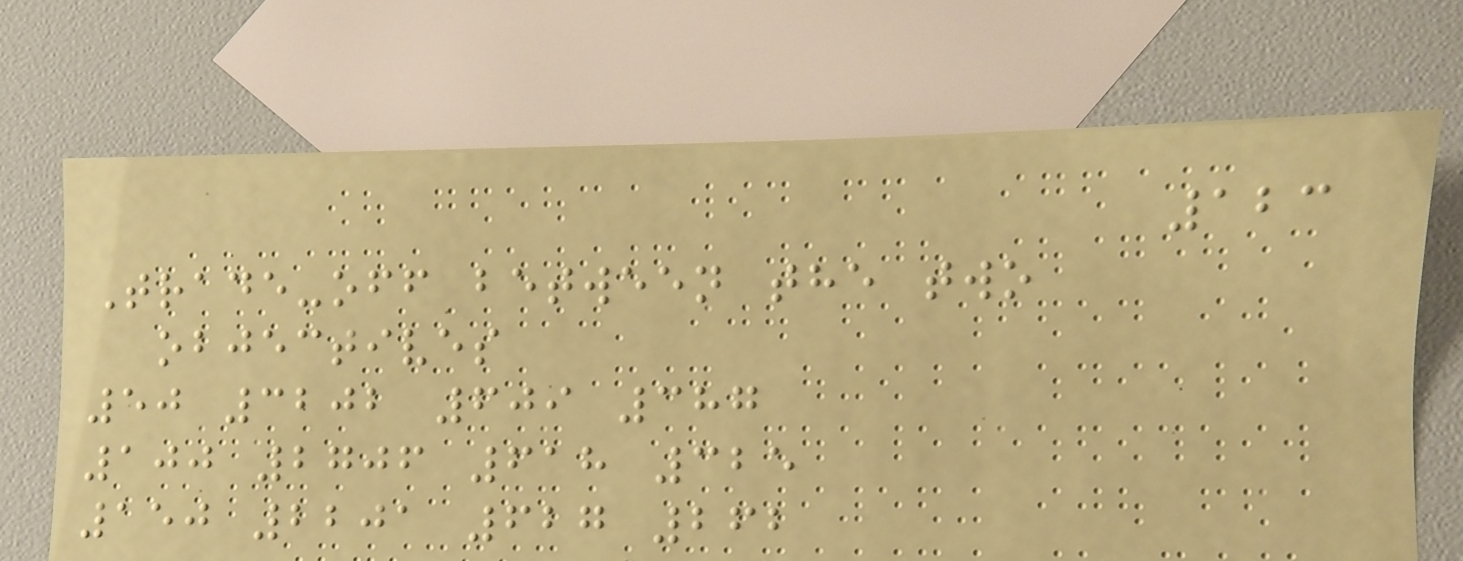123
Trade-off between the two
objectives
50 3202 609 387
100 2706 618 325
150 2201 627 262
